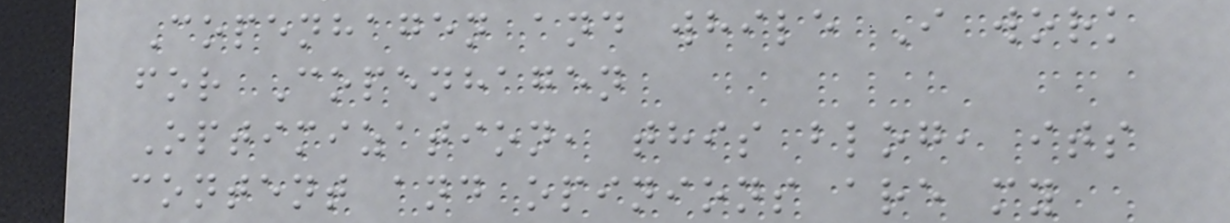Copenhagen and while I work
for Copenhagen
Optimization, this blog, its
content and opinions are my
